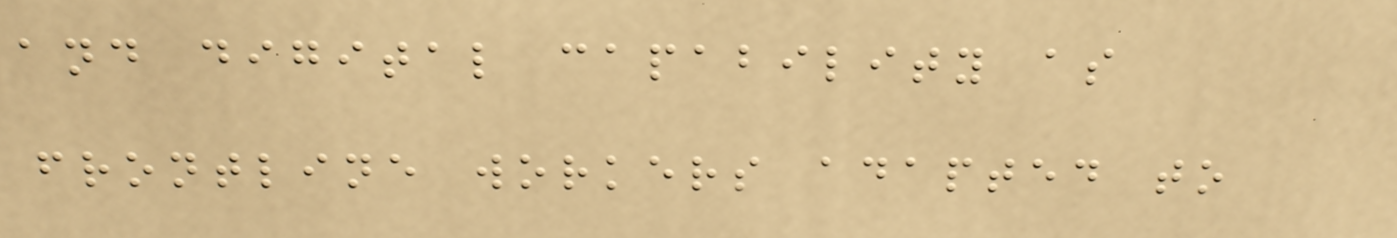and digital capability as
frontline workers adapted to
